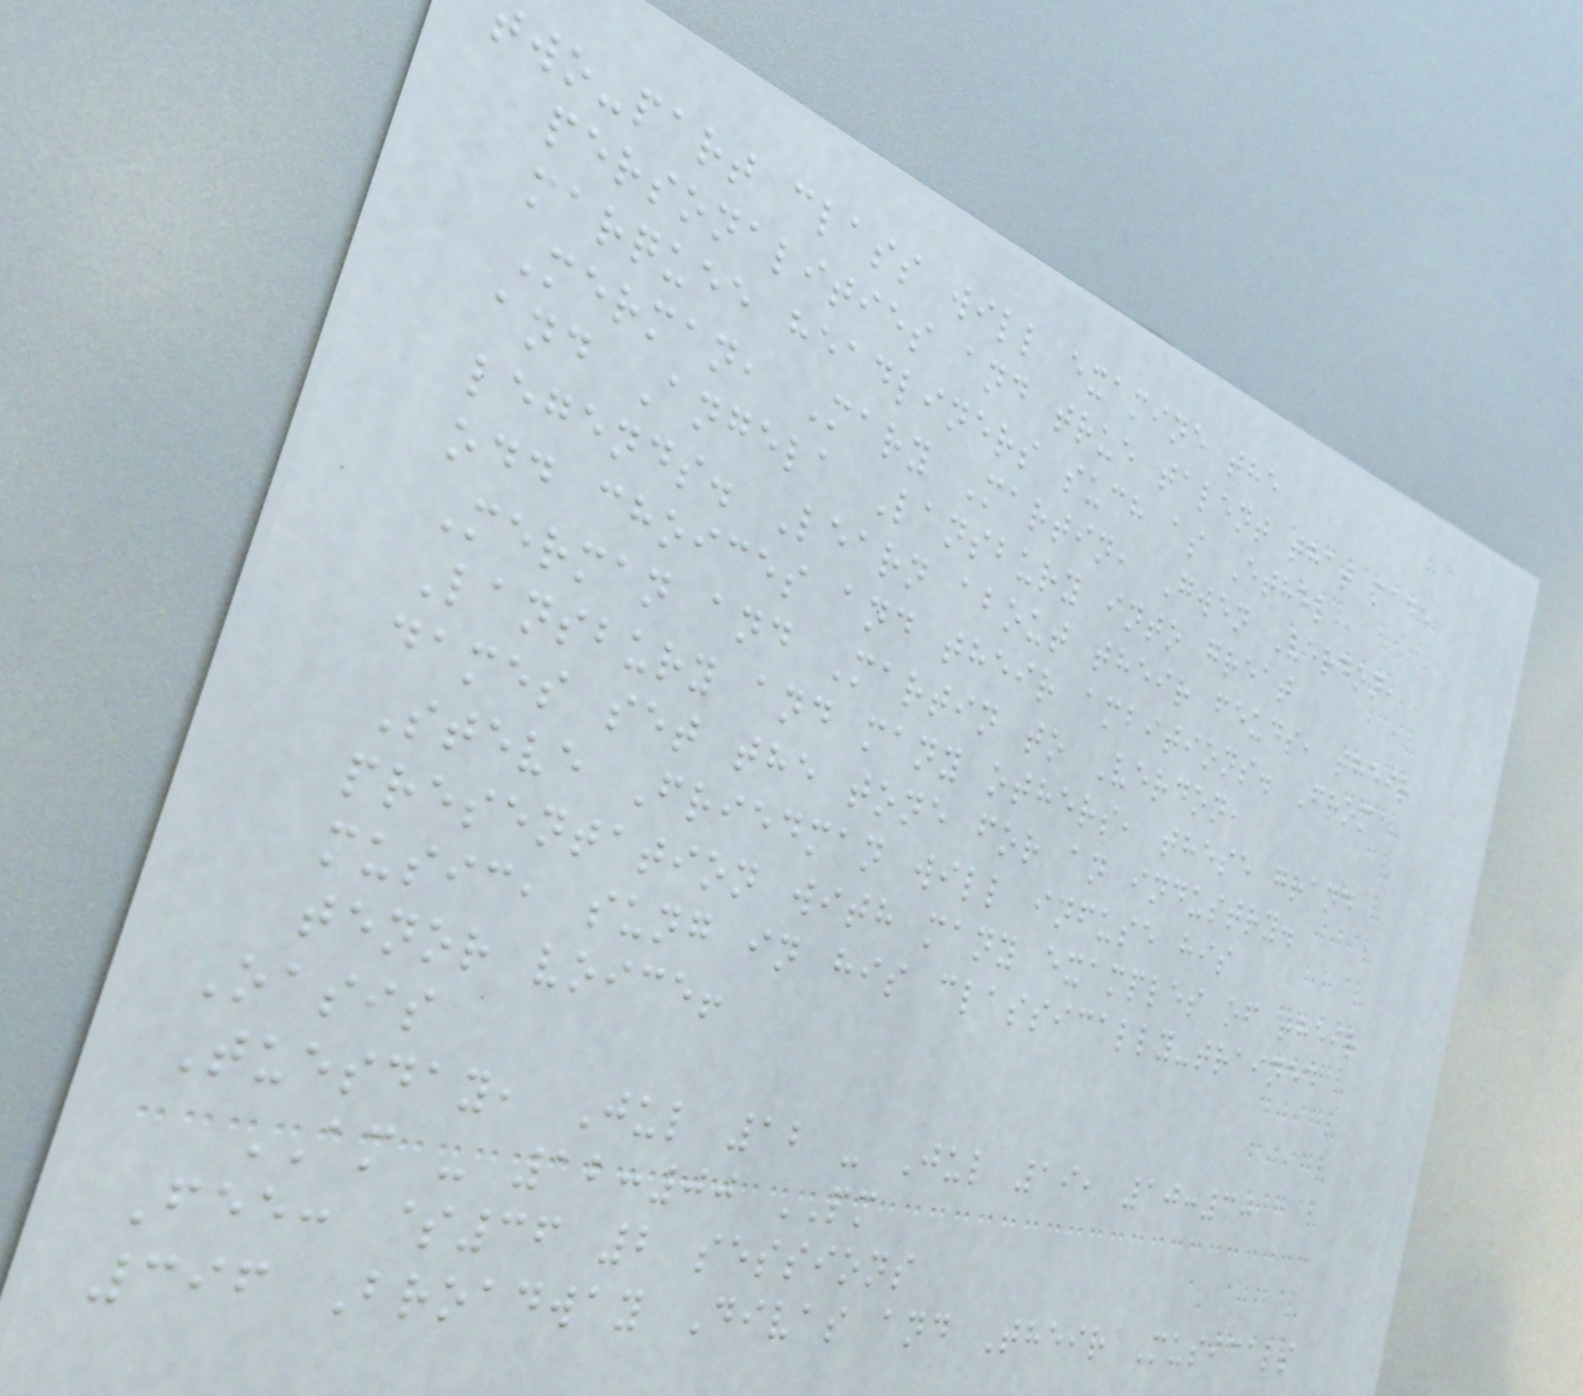two-part class will examine the
personalities and true talent that made
marquee headliners such as Ethel
Merman, Mary Martin, Gwen Verdon,
and Angela Lansbury into great
legends. Learn about their feuds, their
odd choices and their ambitions. From
Merman and Martin to Verdon,
Lansbury and many others, these grand
dames set the tone for an industry.
Steve Friedman will infuse his
presentation with many examples of their
music, sung in his classically-trained
tenor voice!
Oasis
Tuesday, Jul 12 - Jul 19, 10:30
AM - 12:00 PM
Fee: $36 2 sessions
396 Broadway Divas and Their Musicals
